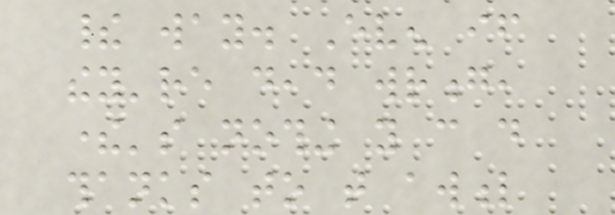their way. Even if
they're dead wrong,
there's nothing you can do
thanks to that awful
